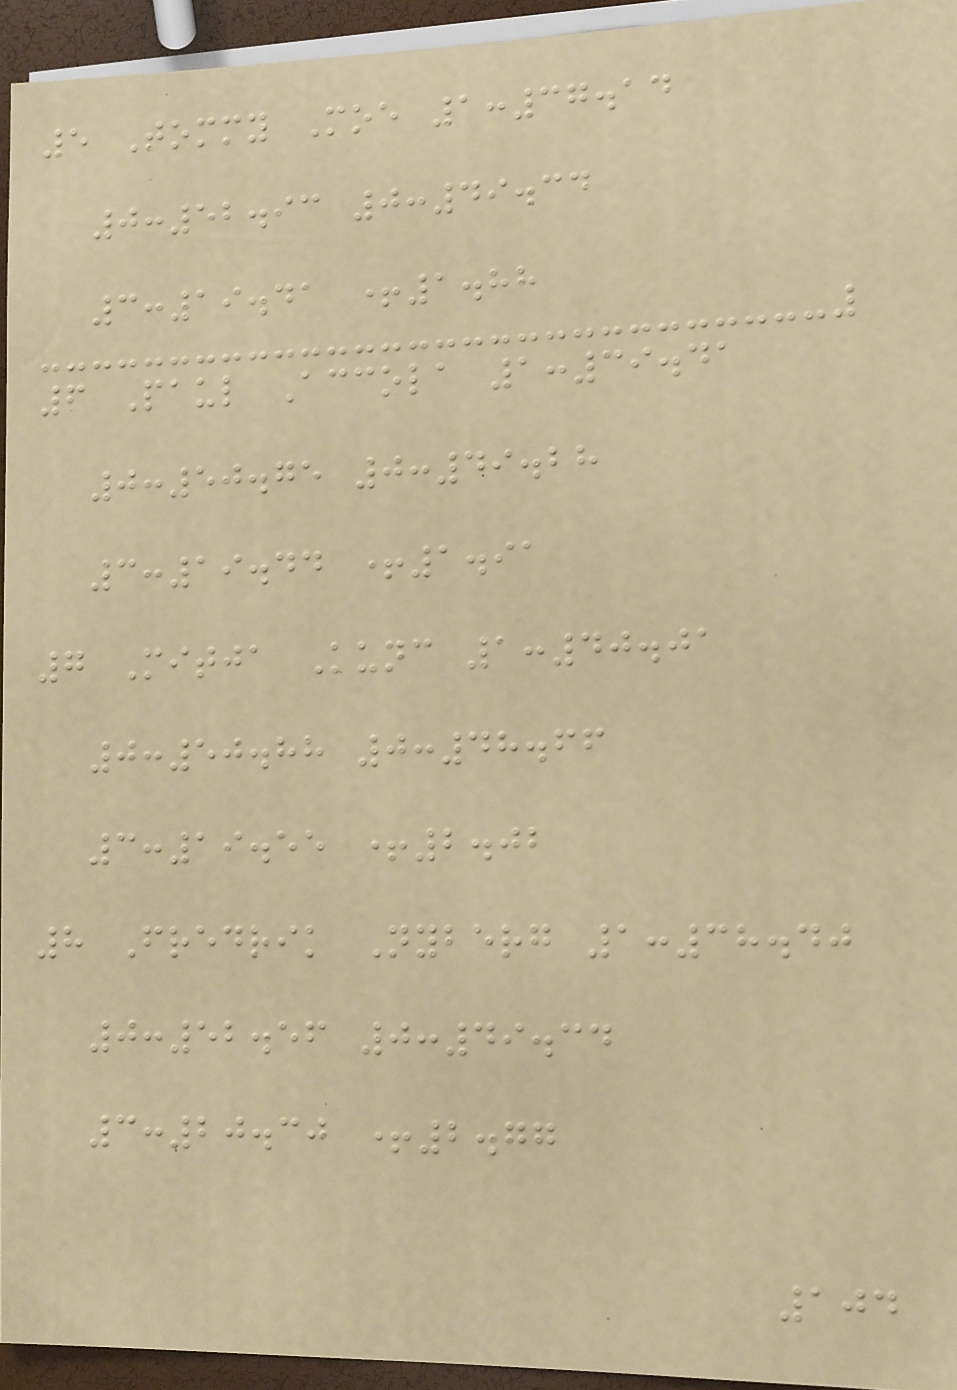5 Tommy Moe 1:37.14
0:52.93 0:49.34
3:19.41 +1.88
6 Paul Accola 1:39.41
0:50.75 0:49.28
3:19.44 +1.91
7 Mitja Kunc 1:40.01
0:50.88 0:48.66
3:19.55 +2.02
8 Fredrik Nyberg 1:38.40
0:52.56 0:49.34
3:20.30 +2.77
104
